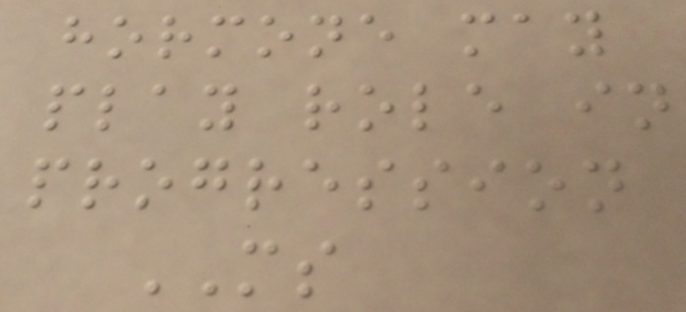hormone may
play role in
progression
MS
